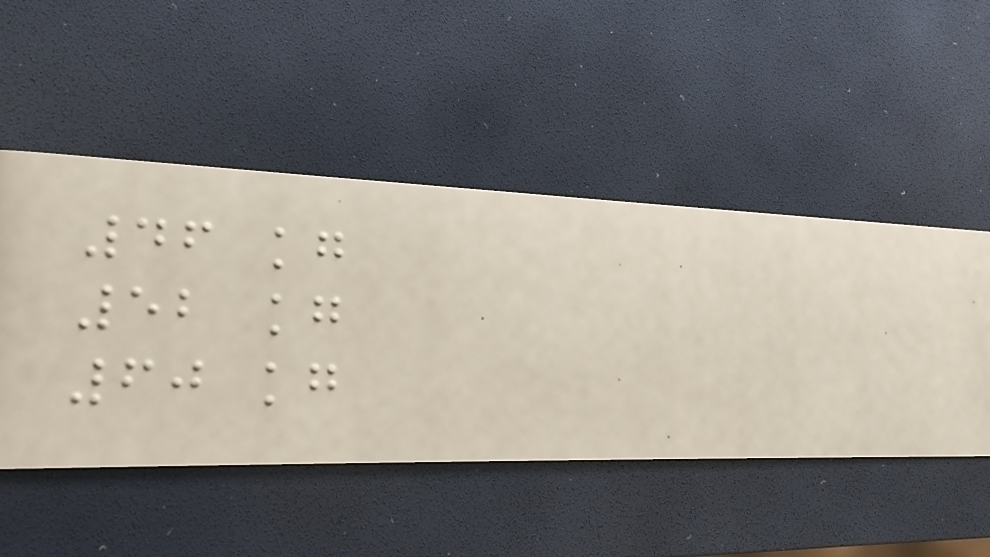46 kg
52 kg
60 kg
